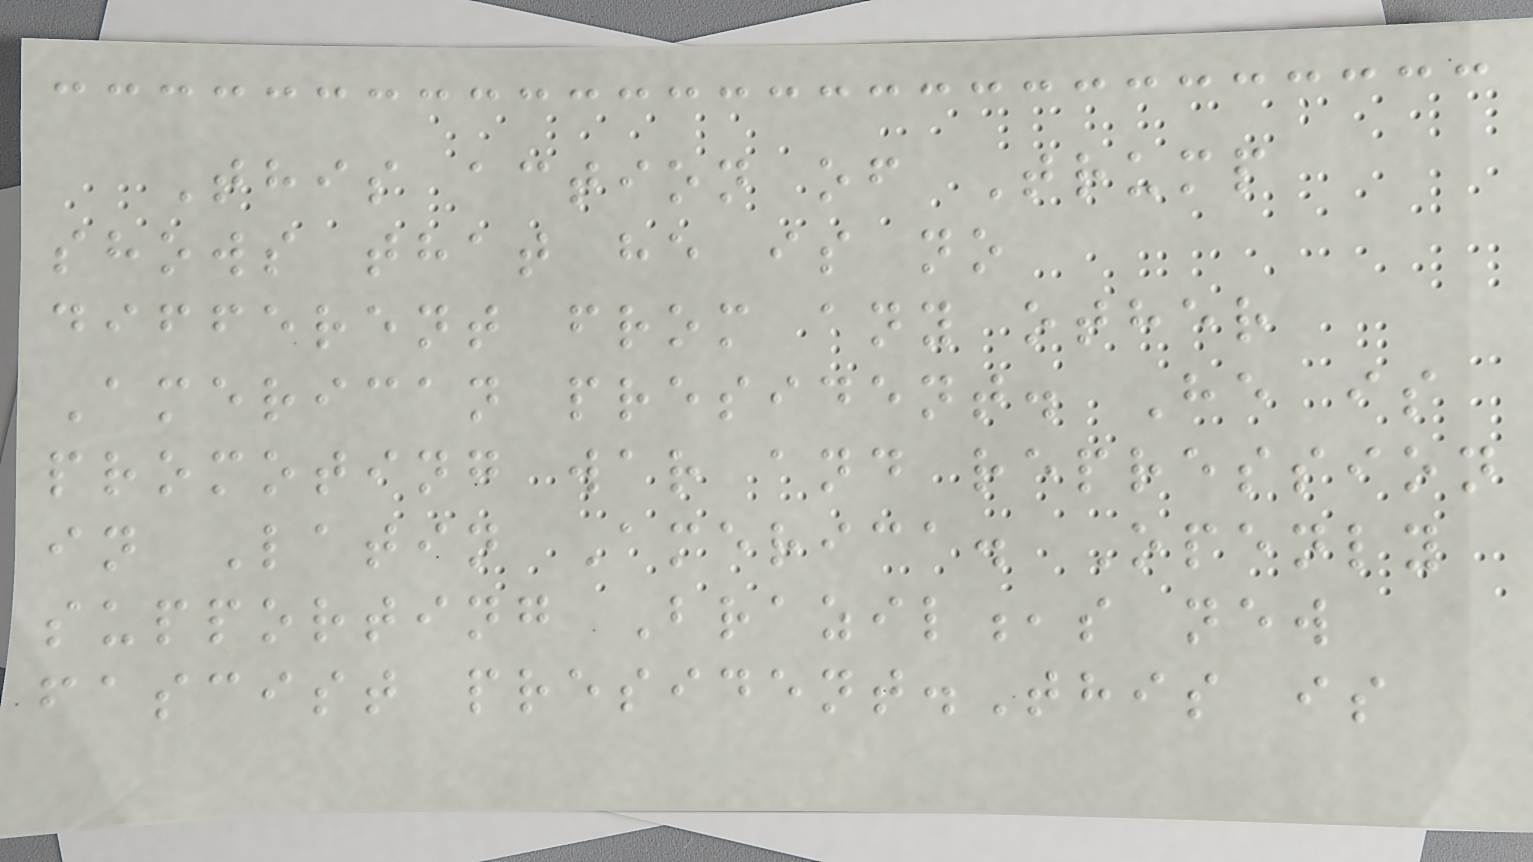This action of Trump
shows that he is no
different from any other
American president. He is
promoting war and repression
in Latin America. Openly
supporting Brazil,s new
fascist president.This is
